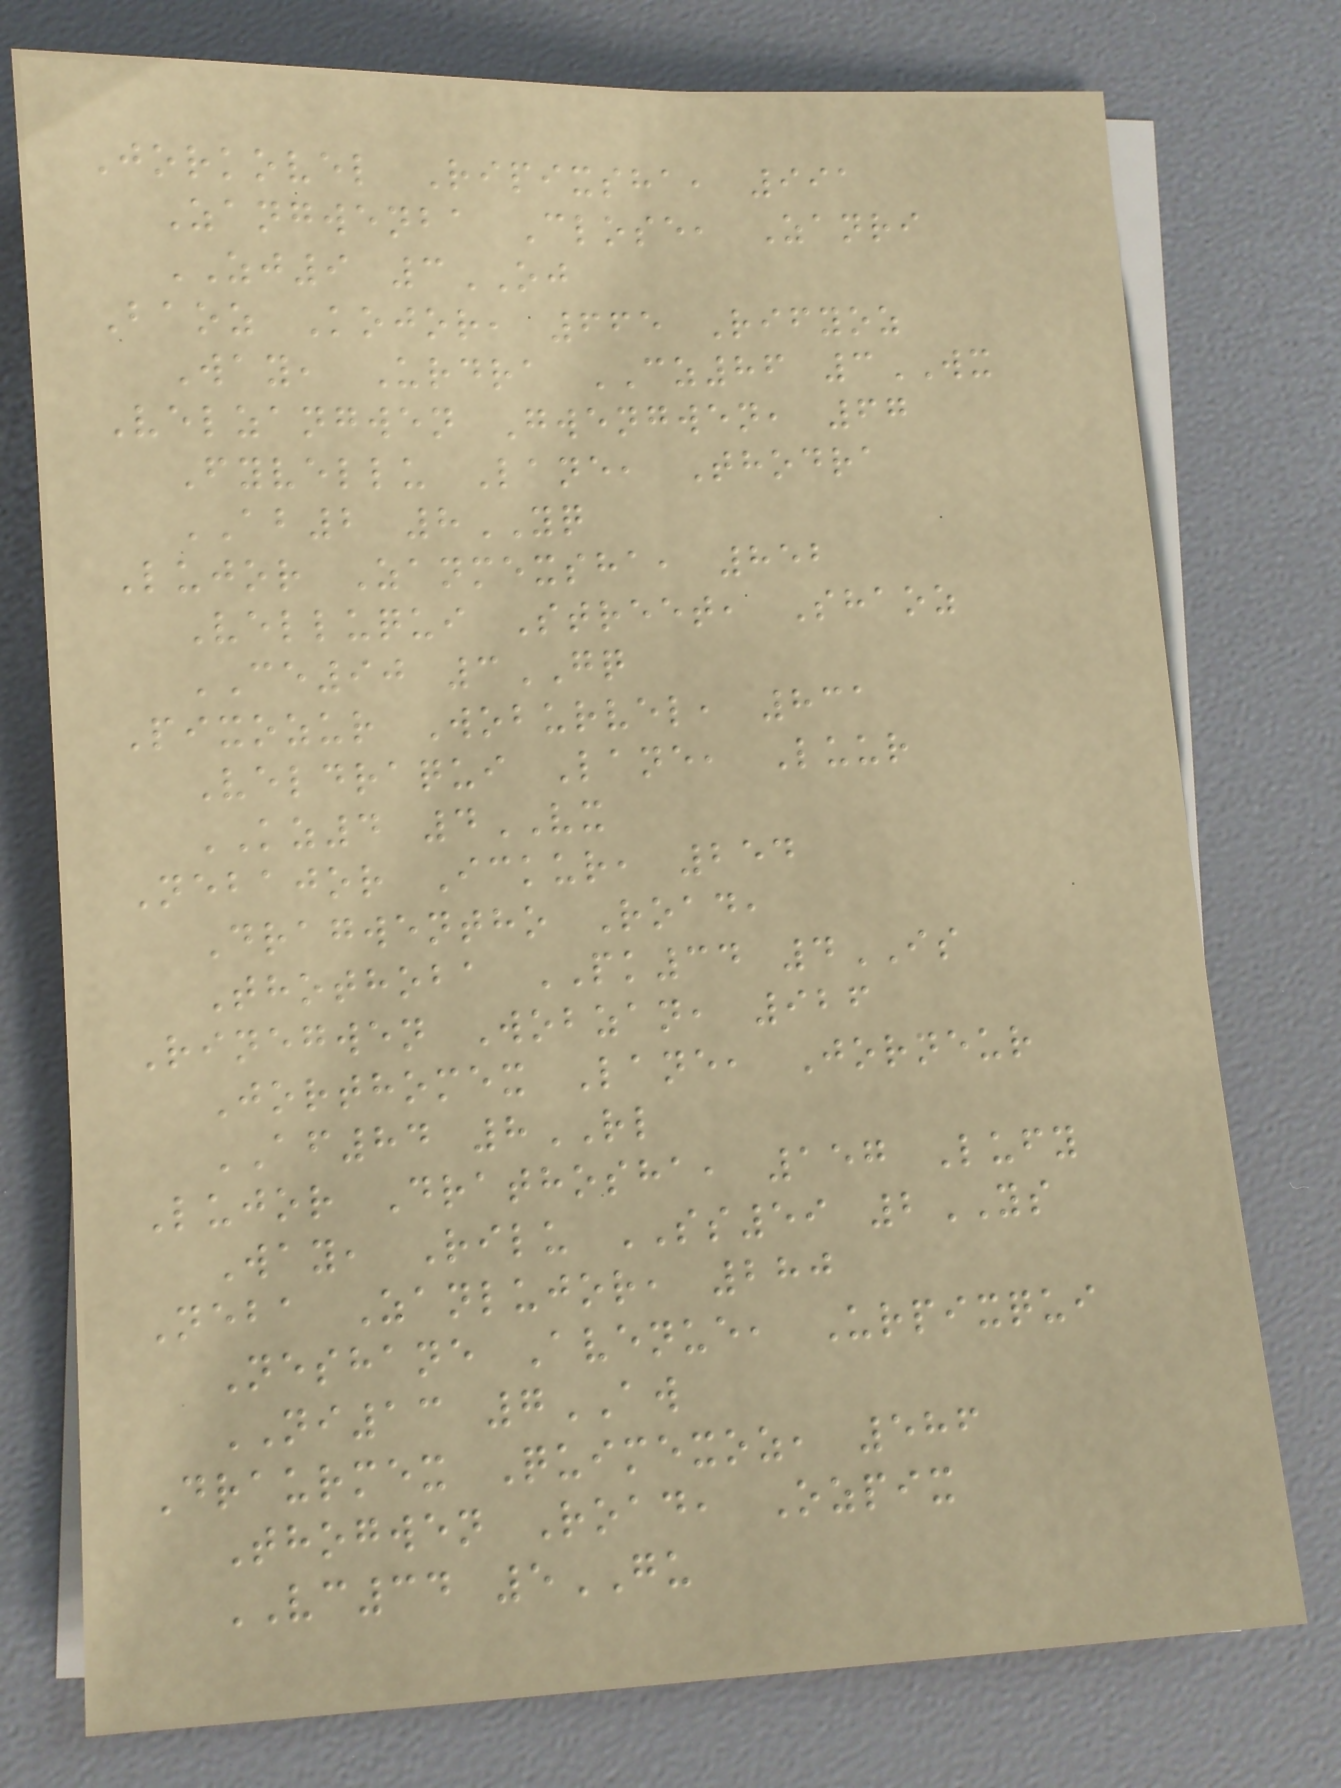Jorkovel Ripixsha, 991
Zangwenba Close, Zanri
ZJ9 3OJ
Baoz Kojor, 665 Rifyoz
Way, Urdra CZ86 3WX
Velzangwen Gwengwen, 67
Fyvellu Lane, Thodra
AB2 8YQ
Lujor Zanmexsha, 852
Velluqui Street, Shaoz
CE90 3GQ
Pixozur Woburvel, 831
Veldraqui Lane, Luur
KZ4 4VX
Nebajor Ickur, 254
Dragwentho Road,
Thothoba PK34 4IS
Rinegwen Wobzan, 926
Jorthomex Lane, Jorneur
AF84 8RL
Lujor Drathosha, 157 Lufy
Way, Rilu SS59 2YS
Neba Zanlujor, 280
Neshane Avenue, Urpixqui
NI13 7AW
Draurmex Quimexoz, 586
Thogwen Road, Ozpix
VC34 5GU
